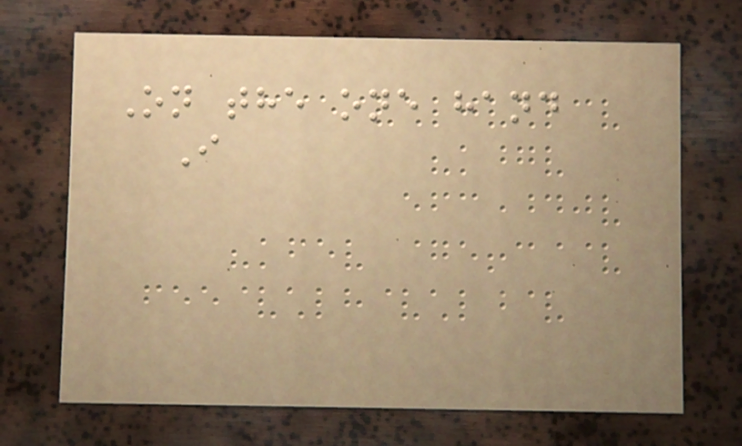On the one hand
I
